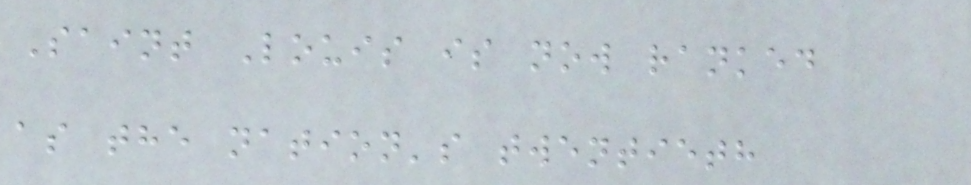Saint Louis is now ranked
as the nation's twentieth
